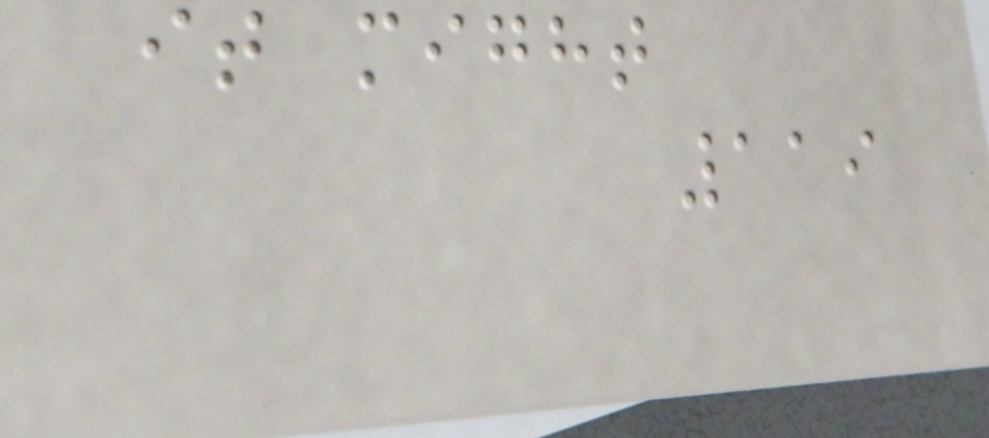it might
119
